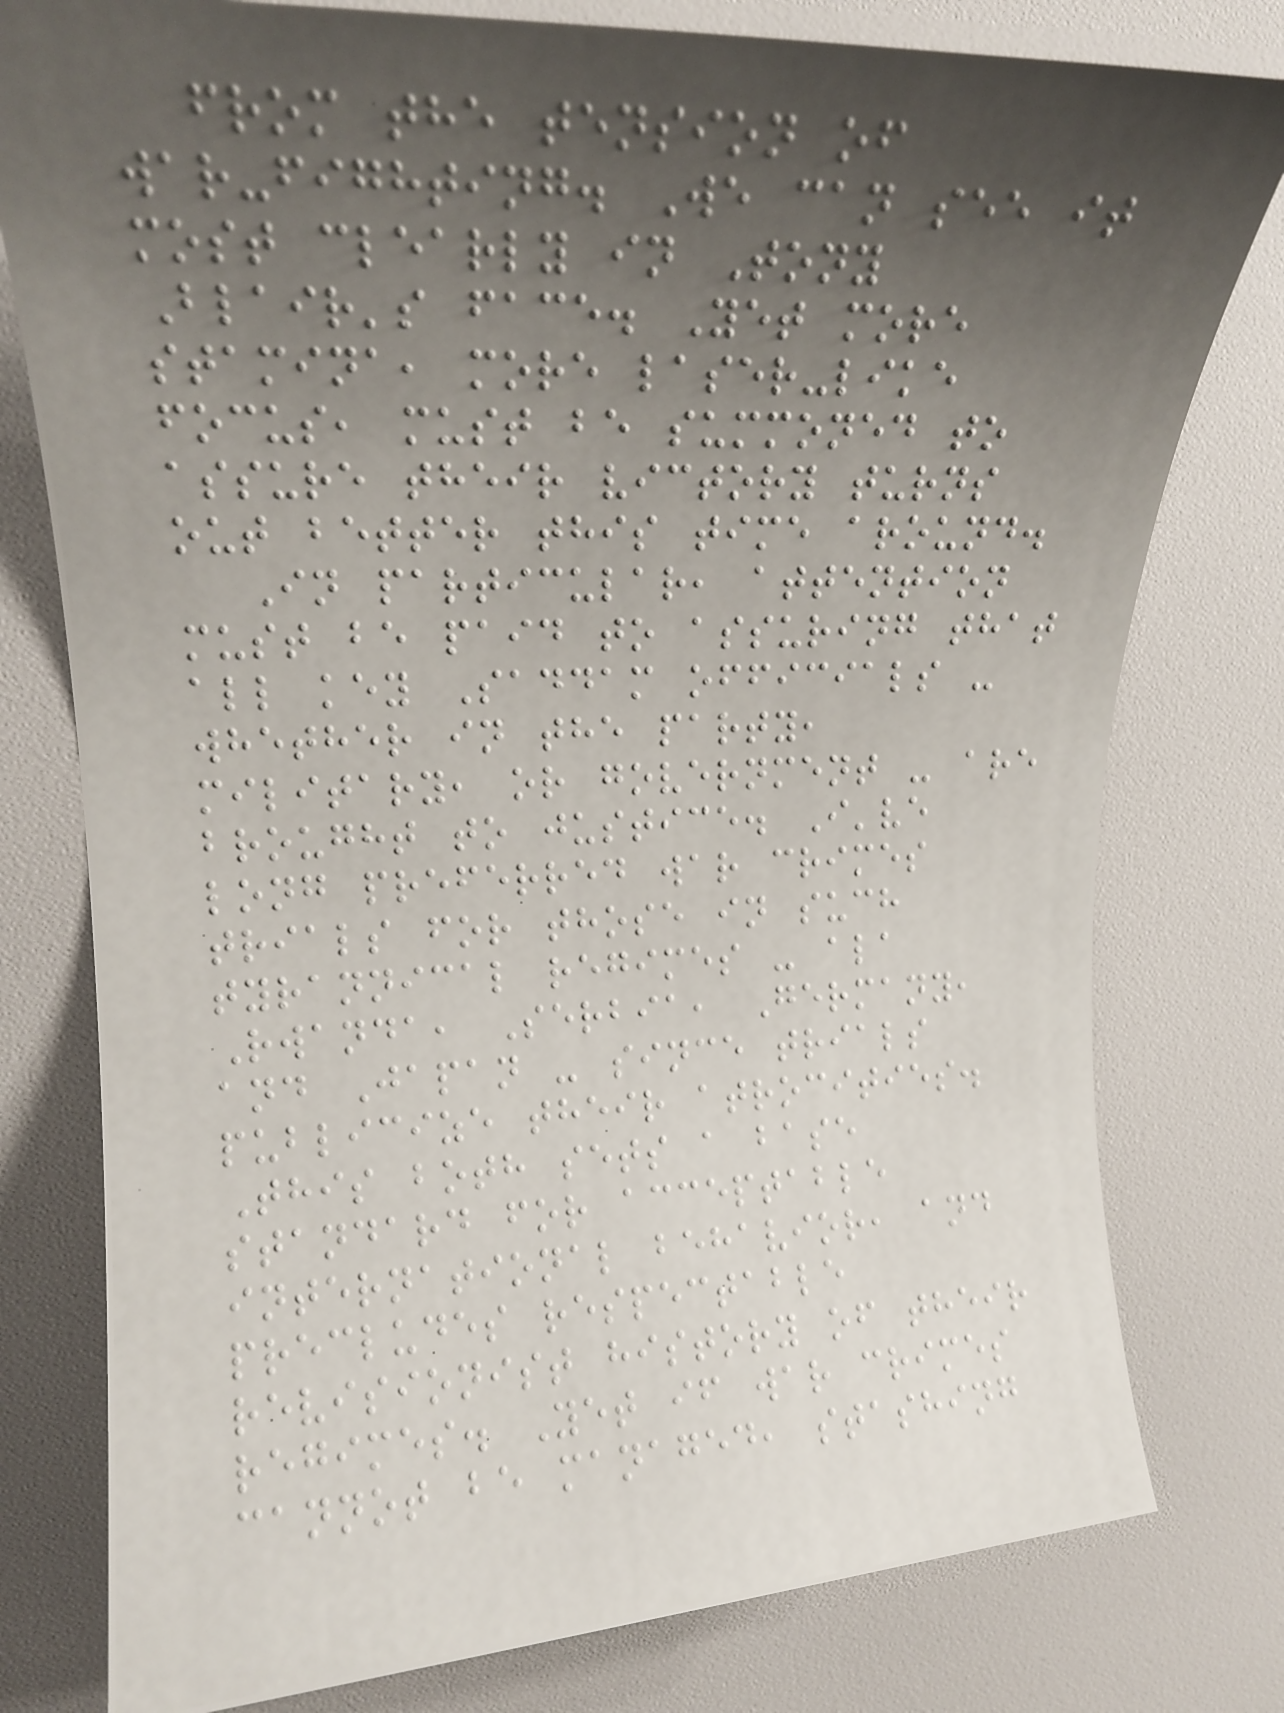from the tension of
war-fighting. We can see it
most clearly in Tony
Blair's face. Yet more
stamina, more laser-like
focus, must be summoned to
assure their victory turns
out better this time around.
In particular, attention
must be paid to assuring that
all key Saddam officials -
whether in the party,
military, or government - are
brought to justice. I've
long preferred war crimes
trials for those in such
tyrannical regimes - ala
Rwanda, Serbia, Germany,
and Japan - since trials
publicize their atrocities.
This both sets a base
standard for acceptable
international behavior, and
precludes respectable
revisionist history of their
regimes. Yet if war crimes
cannot be managed, stashing
